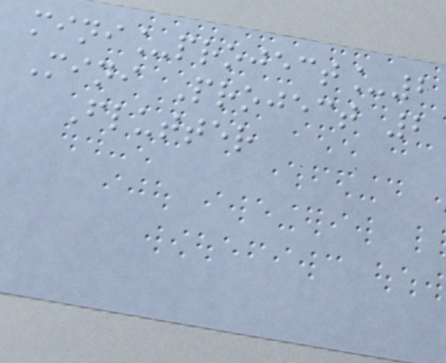mini_project_2
Mini Project 2
Flutter
